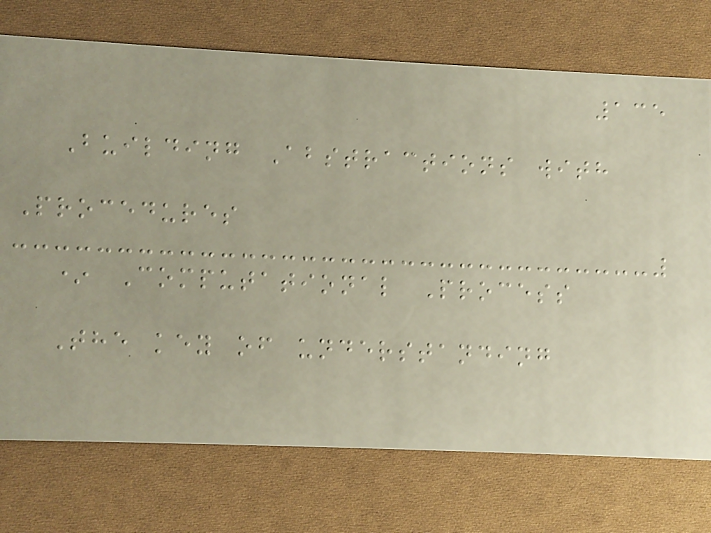135
Building Abstractions with
Procedures
* Computational Process
The key of understanding
